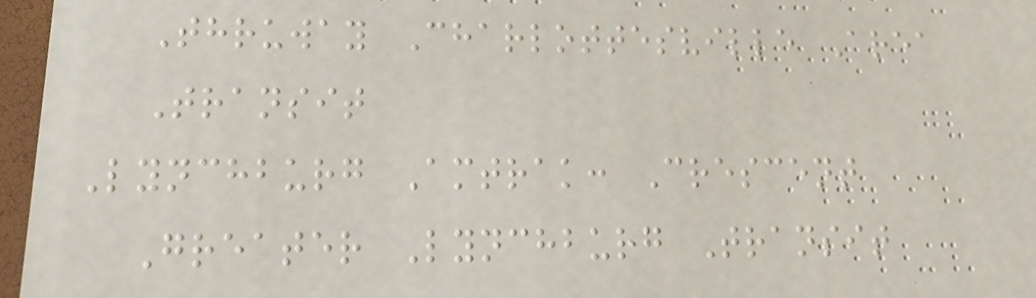Thruway Charlottesville Area
Transit
Lynchburg Amtrak: Crescent
Greater Lynchburg Transit
